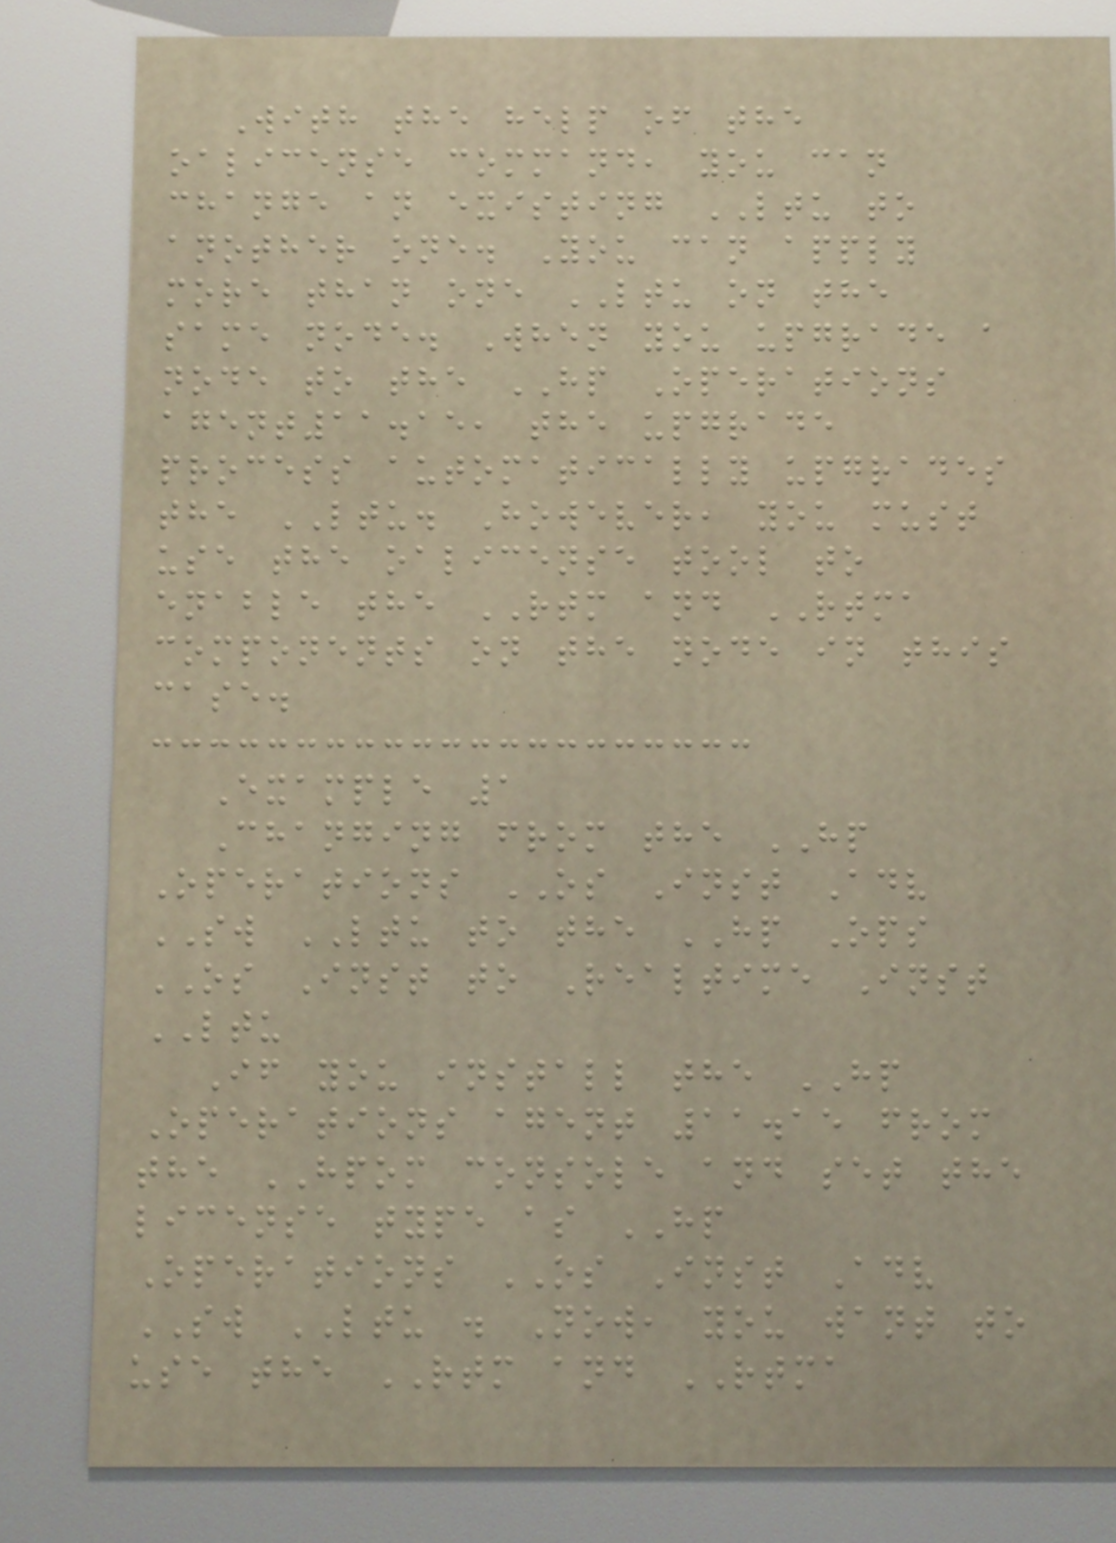With the help of the
oalicense command, you can
change an existing LTU to
another one. You can apply
more than one LTU on the
same node. When you upgrade a
node to the HP Operations
agent11.15, the upgrade
process automatically upgrades
the LTU. However, you must
use the oalicense tool to
enable the RTM and RTMA
components on the node in this
case.
Example 1
Changing from the HP
Operations OS Inst Adv
SW LTU to the HP Ops
OS Inst to Realtime Inst
LTU
If you install the HP
Operations agent 11.15 from
the HPOM console and set the
license type as HP
Operations OS Inst Adv
SW LTU . Now, you want to
use the RTM and RTMA
